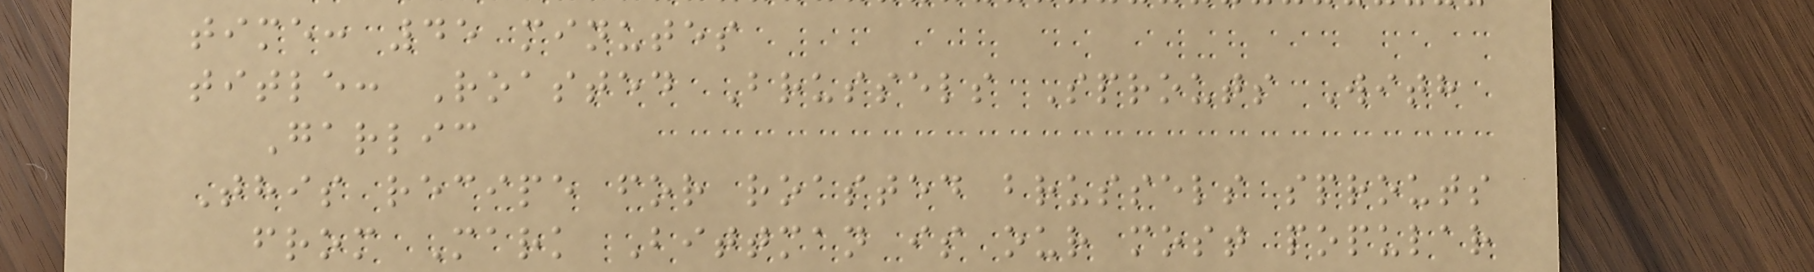time: 45 minutes
title: Roasted Brussels Sprouts With
Garlic
This recipe for roasted brussels sprouts
from Mark Bittman is our most popular
